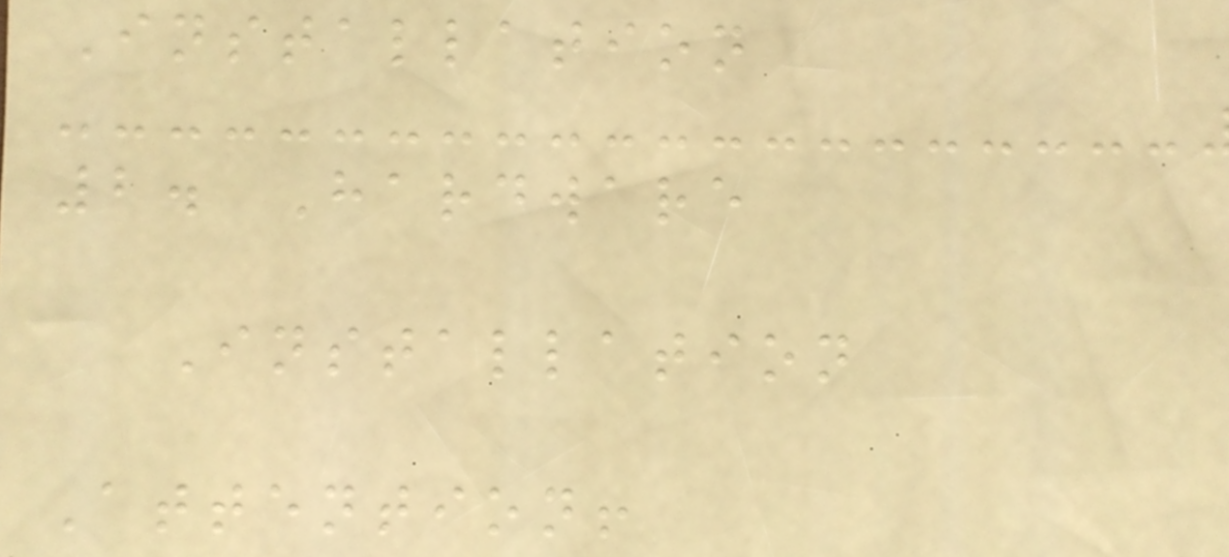Installation
2. Hardware
Installation
Attention!
